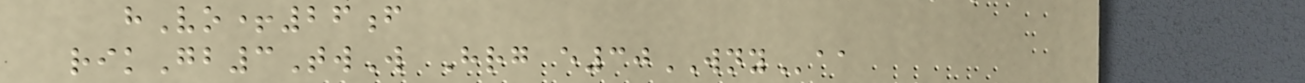hVo+26f
rikGb3TwW Hrg e30WNYaa
